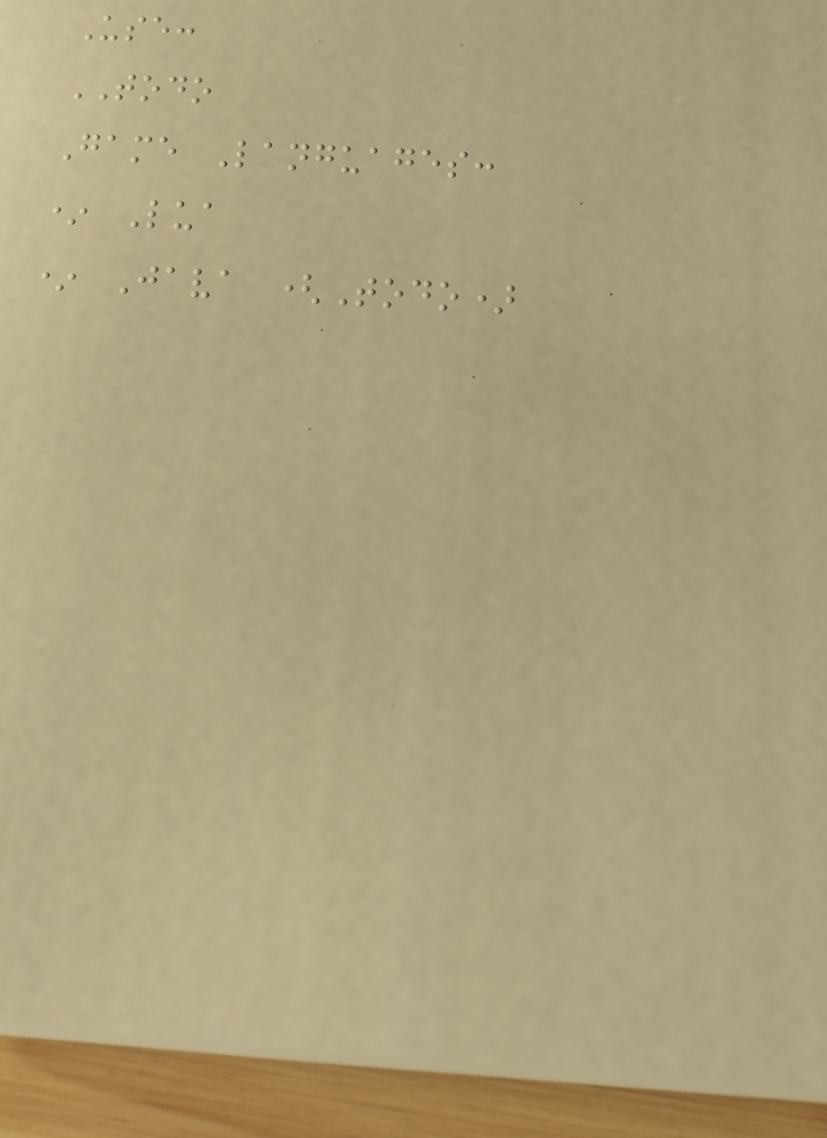Use:
TODO
Game Languages:
* Lua
* Java (Todo)
